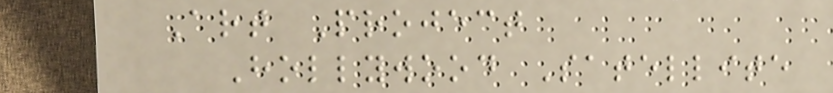Art Project
Hollywood Satellite
